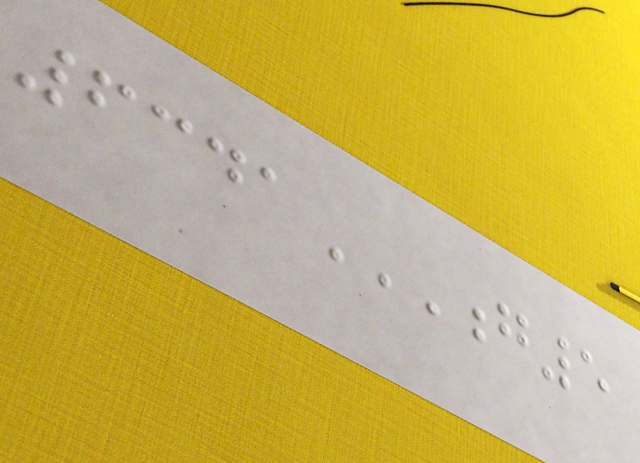6341G5
